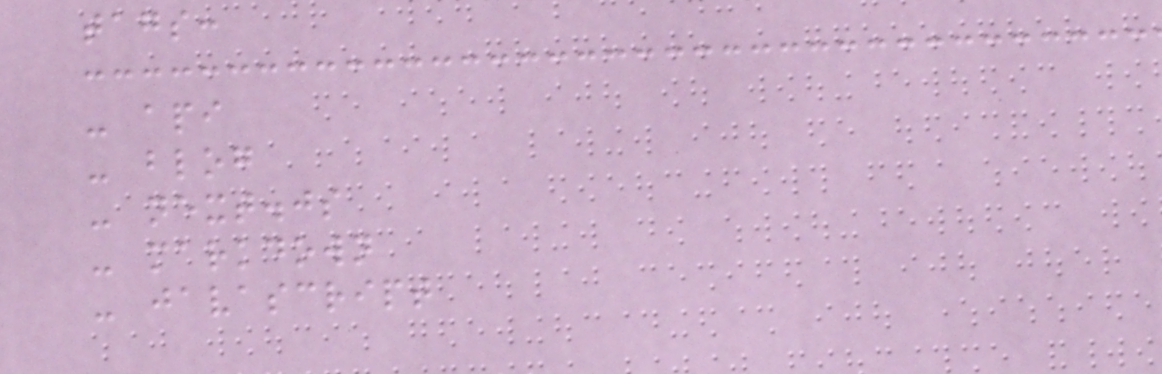tags:
- api
- blog
- next.js
- markdown
- javascript
